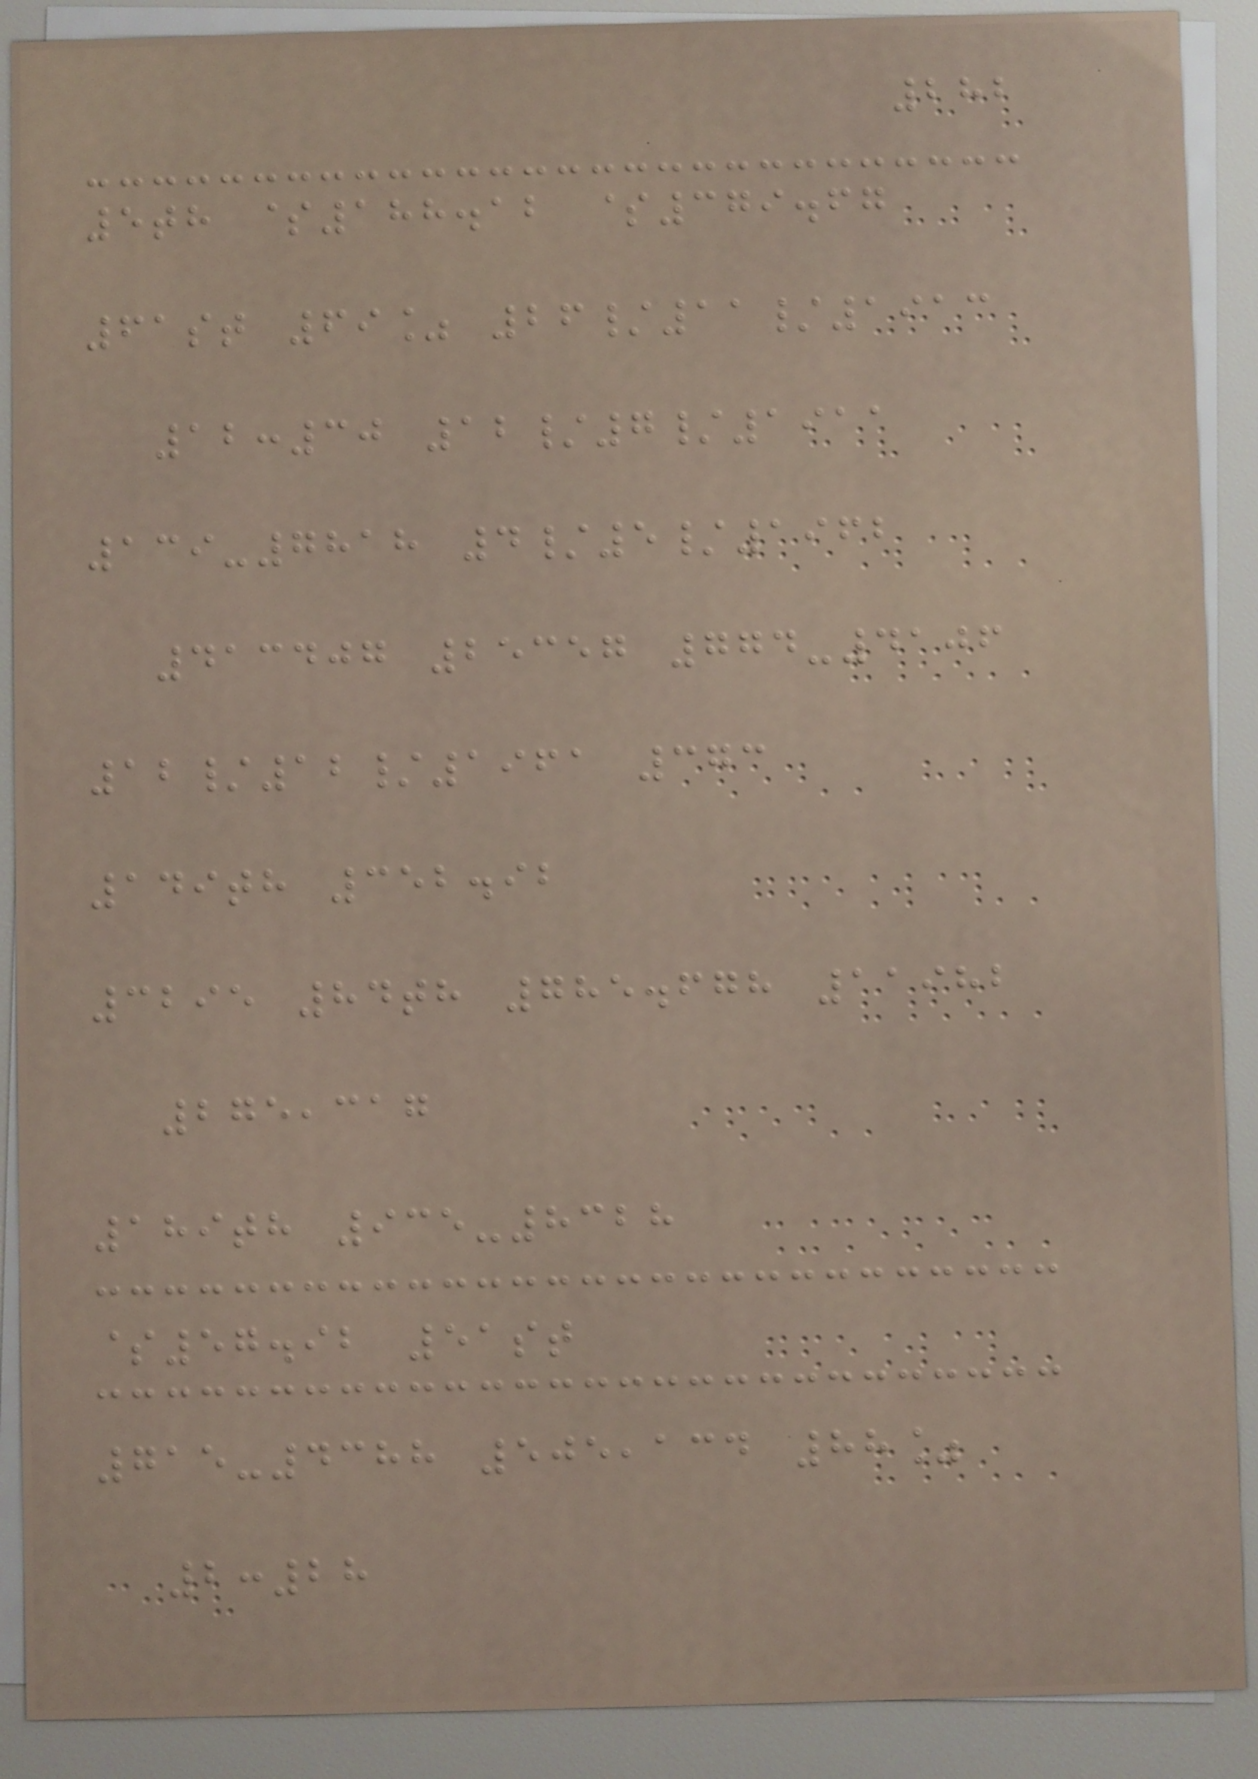282
5th $188.12 $379.67
61st 69% 26/11/1913
12:30 12/7/1911
139-7818 4/5/1962
413407 25357 774-4106
12/12/1961 373
149th 352.92
3295 84th 785.678 11982
275,317
189th 935-8328
$57.92 51st
715-4388 505,134 88%
2:28
